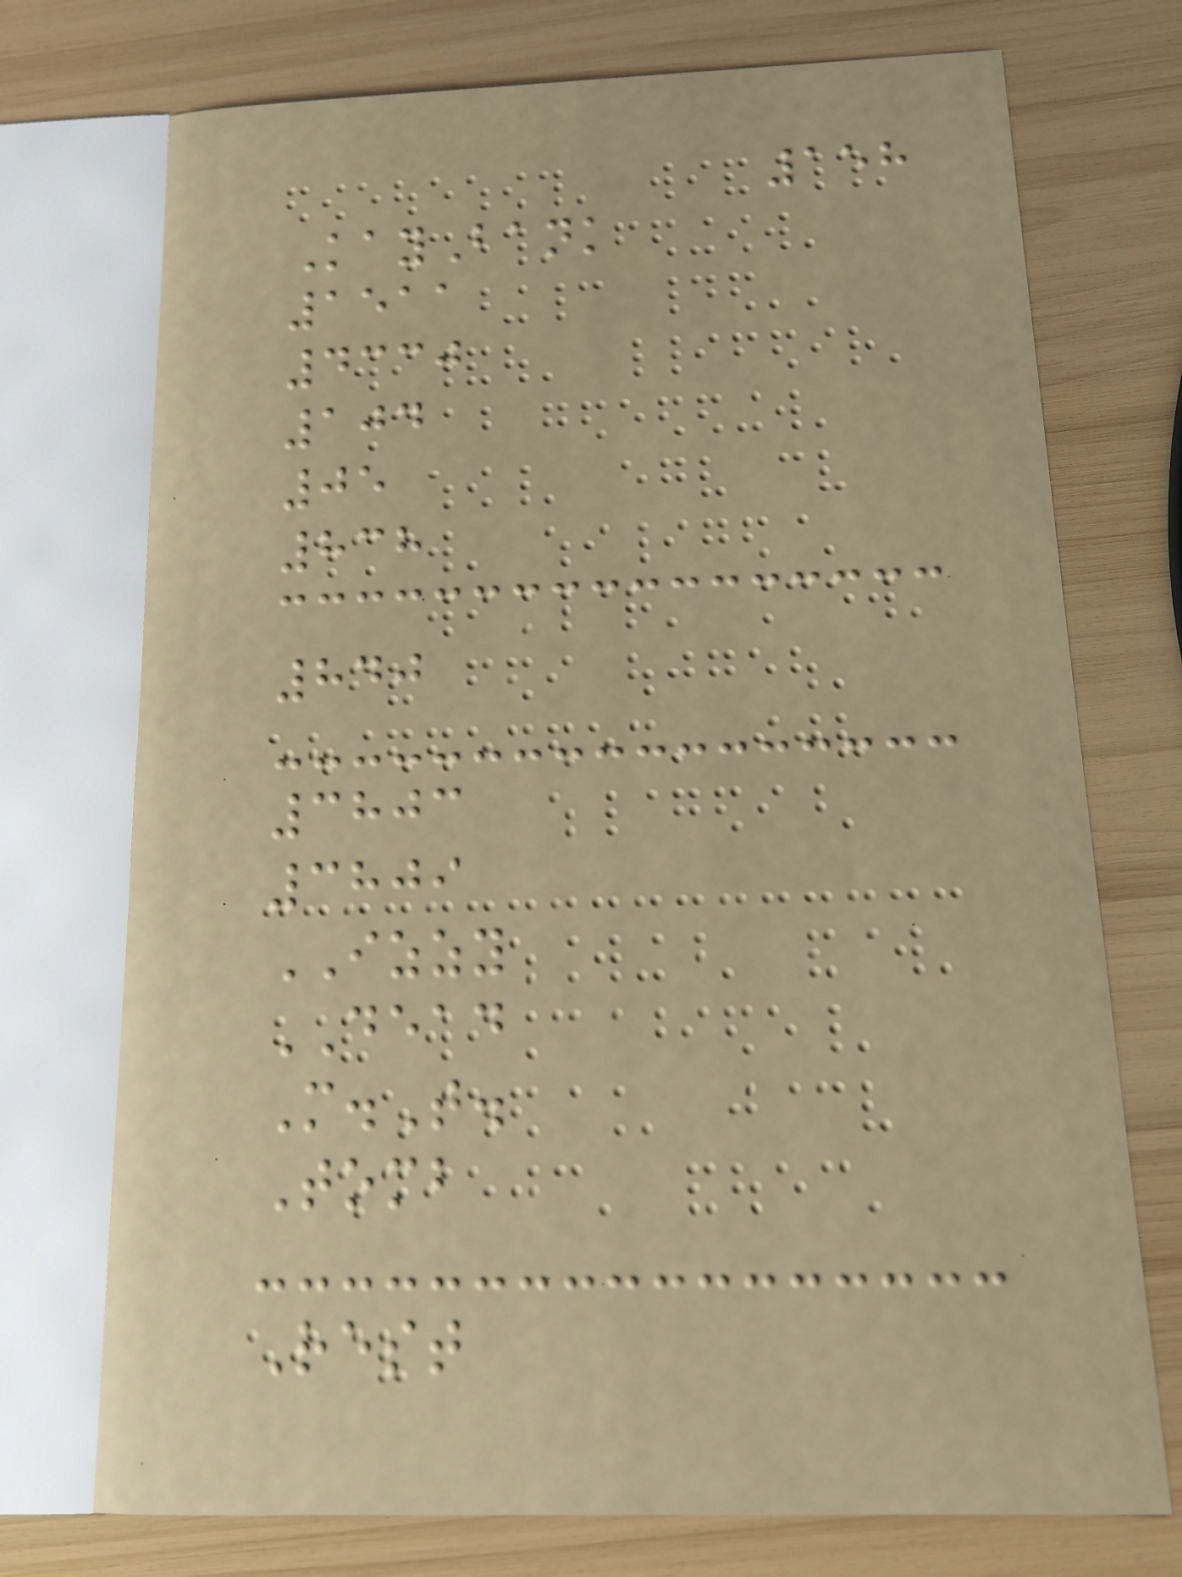158
KayBank
1511
4330
104
05
838
840
3803
3809
IZZY
DEAD
M.T.
Tomb
Rest
